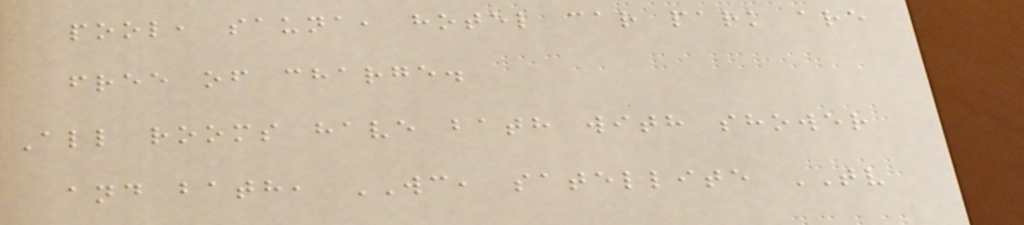pool, sauna, hotel car park are
free of charge.
All rooms have bath with shower
and bath, WC, satellite TV
